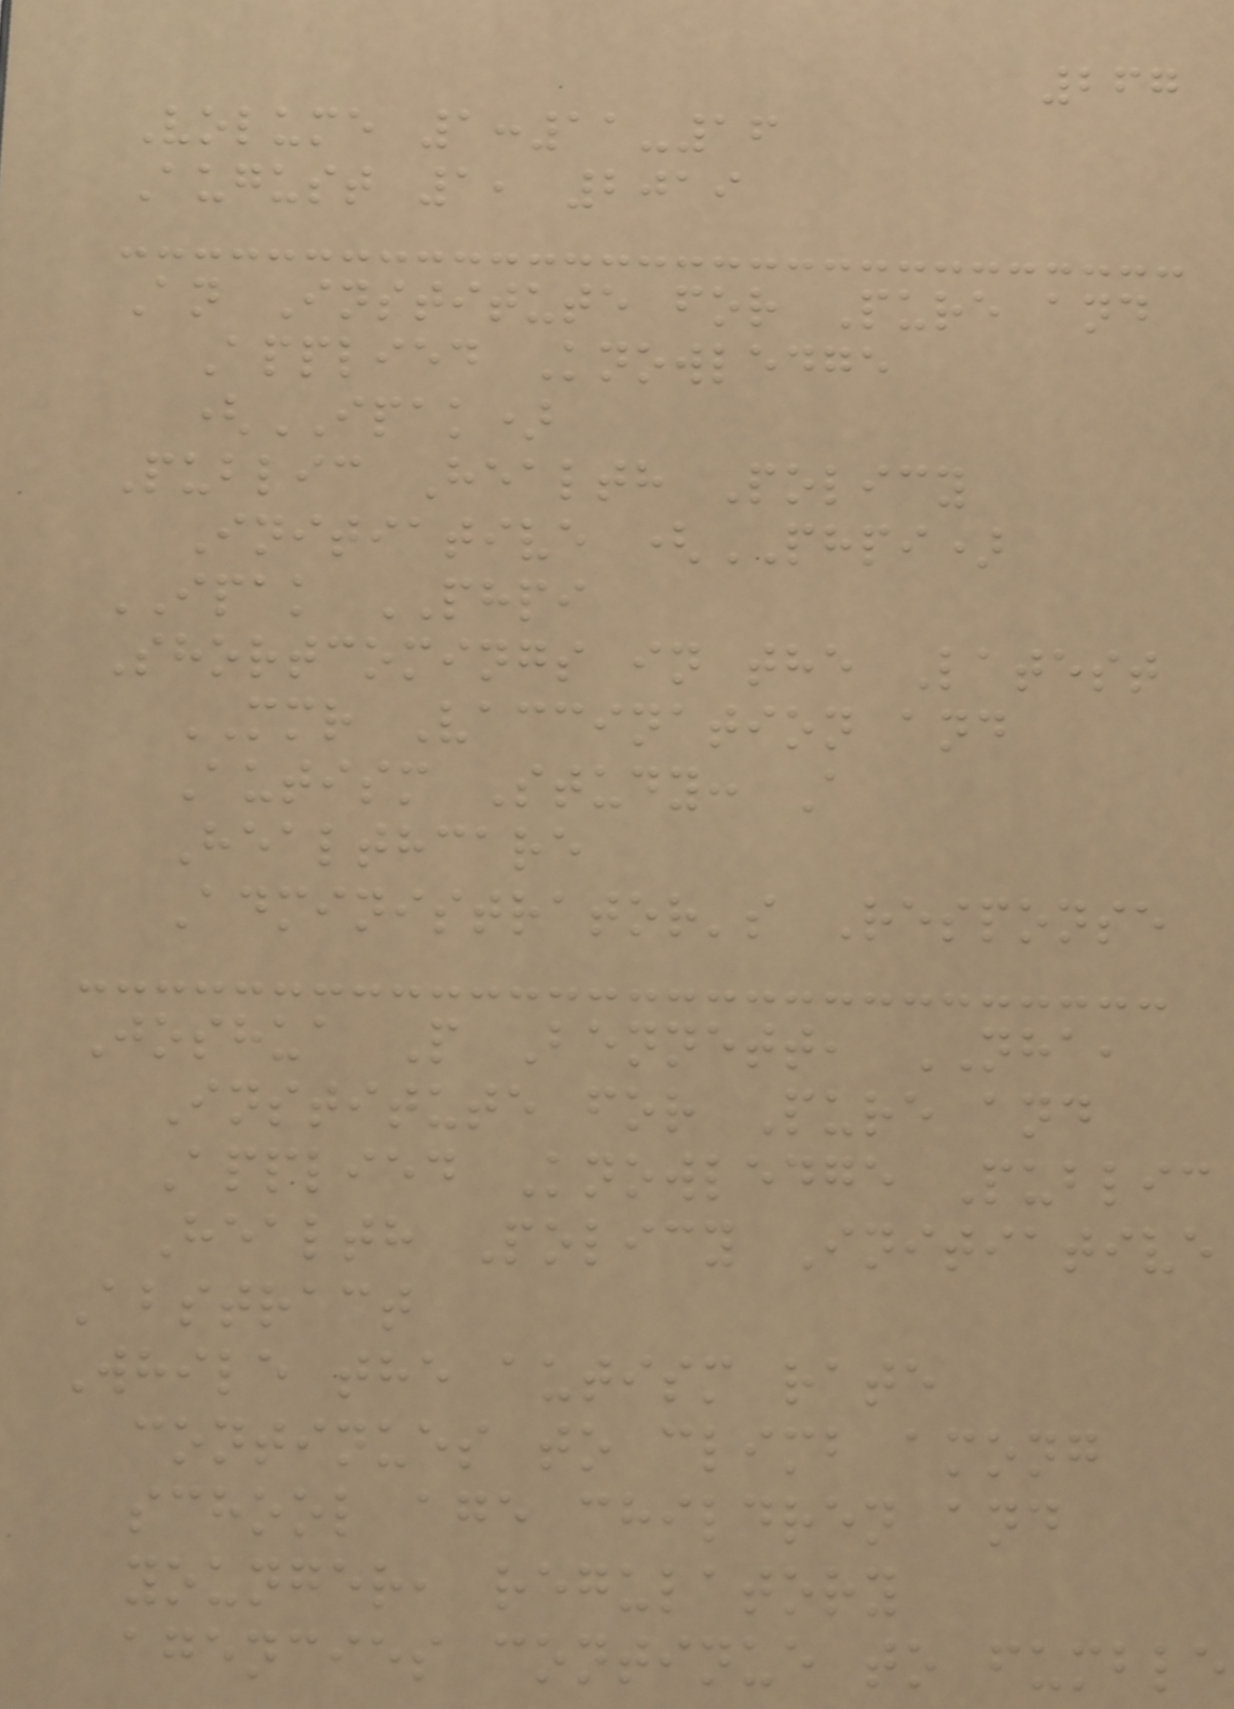267
Volume 1:11-16
August 1, 2019
An Institute for Pure and
Applied Knowledge
(IPAK)
Public Health Policy
Initiative (PHPI)
IPAK PHPI
Shortcomings in the Latest
MMR Vaccination and
Autism Study: A
Healthcare
Administrator's Response
Joshua P Bennett, NHA,
Institute for Pure and
Applied Knowledge Public
Health Policy Initiative
Abstract
While the autism rate
continues to climb among
school age children and
younger, regulatory
agencies continue to fumble
